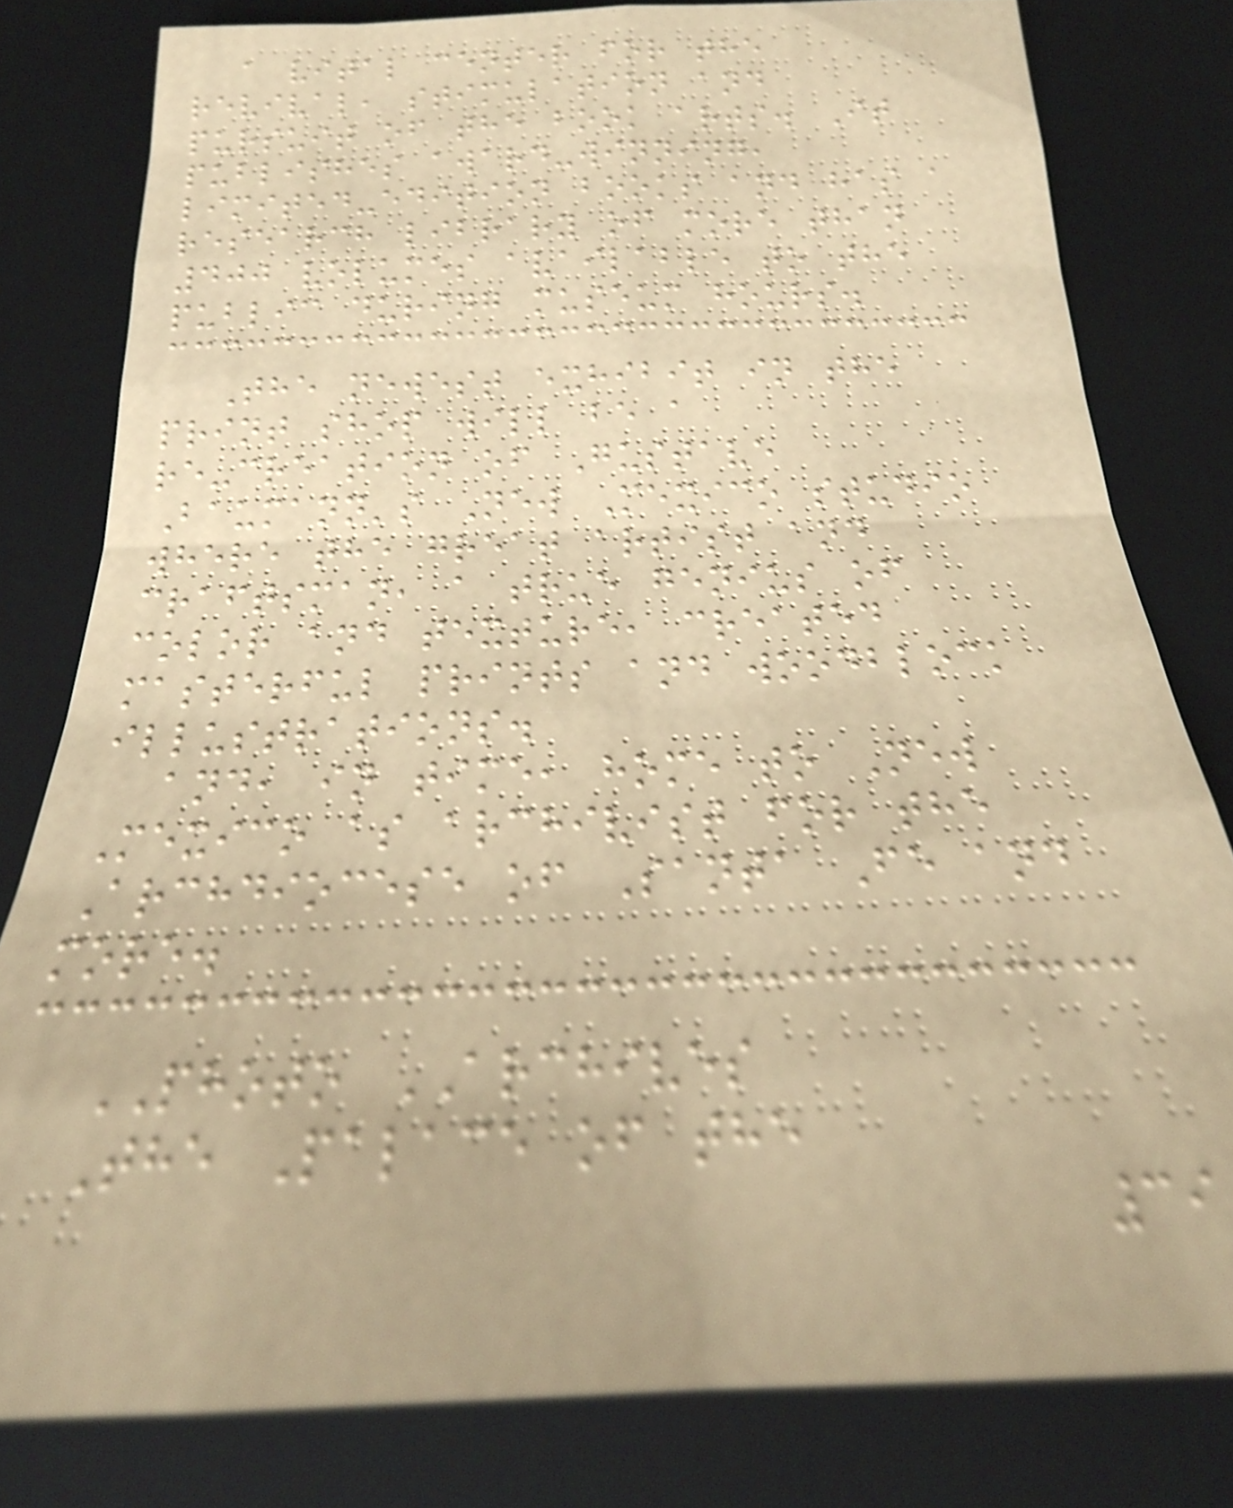a vital center for the
revival, stimulation and
pursuit of the book arts. It
publishes award-winning,
limited-edition books and has a
research library of more than
400 volumes available to the
public during museum hours.
The newest exhibit in the
print shop will be a
re-creation of Gustave
Baumann's New Mexico studio
where the great artist and
craftsman, a true genius of
color and texture, created
masterful prints and woodblock
illustrations.
and, in time, home to New
Mexico as archivist for the
Archdiocese of Santa Fe and
more.
PHOTO ARCHIVES
The Palace of the
39
